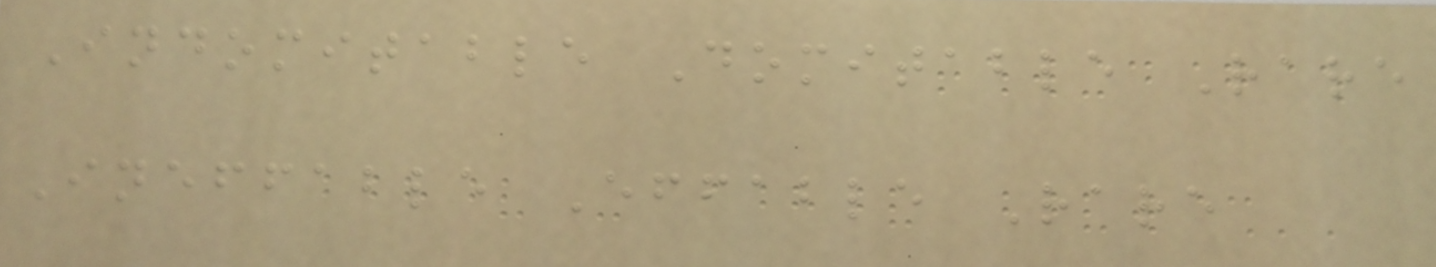Indomitable Domitable Rare
Ineffable Effable Rare
